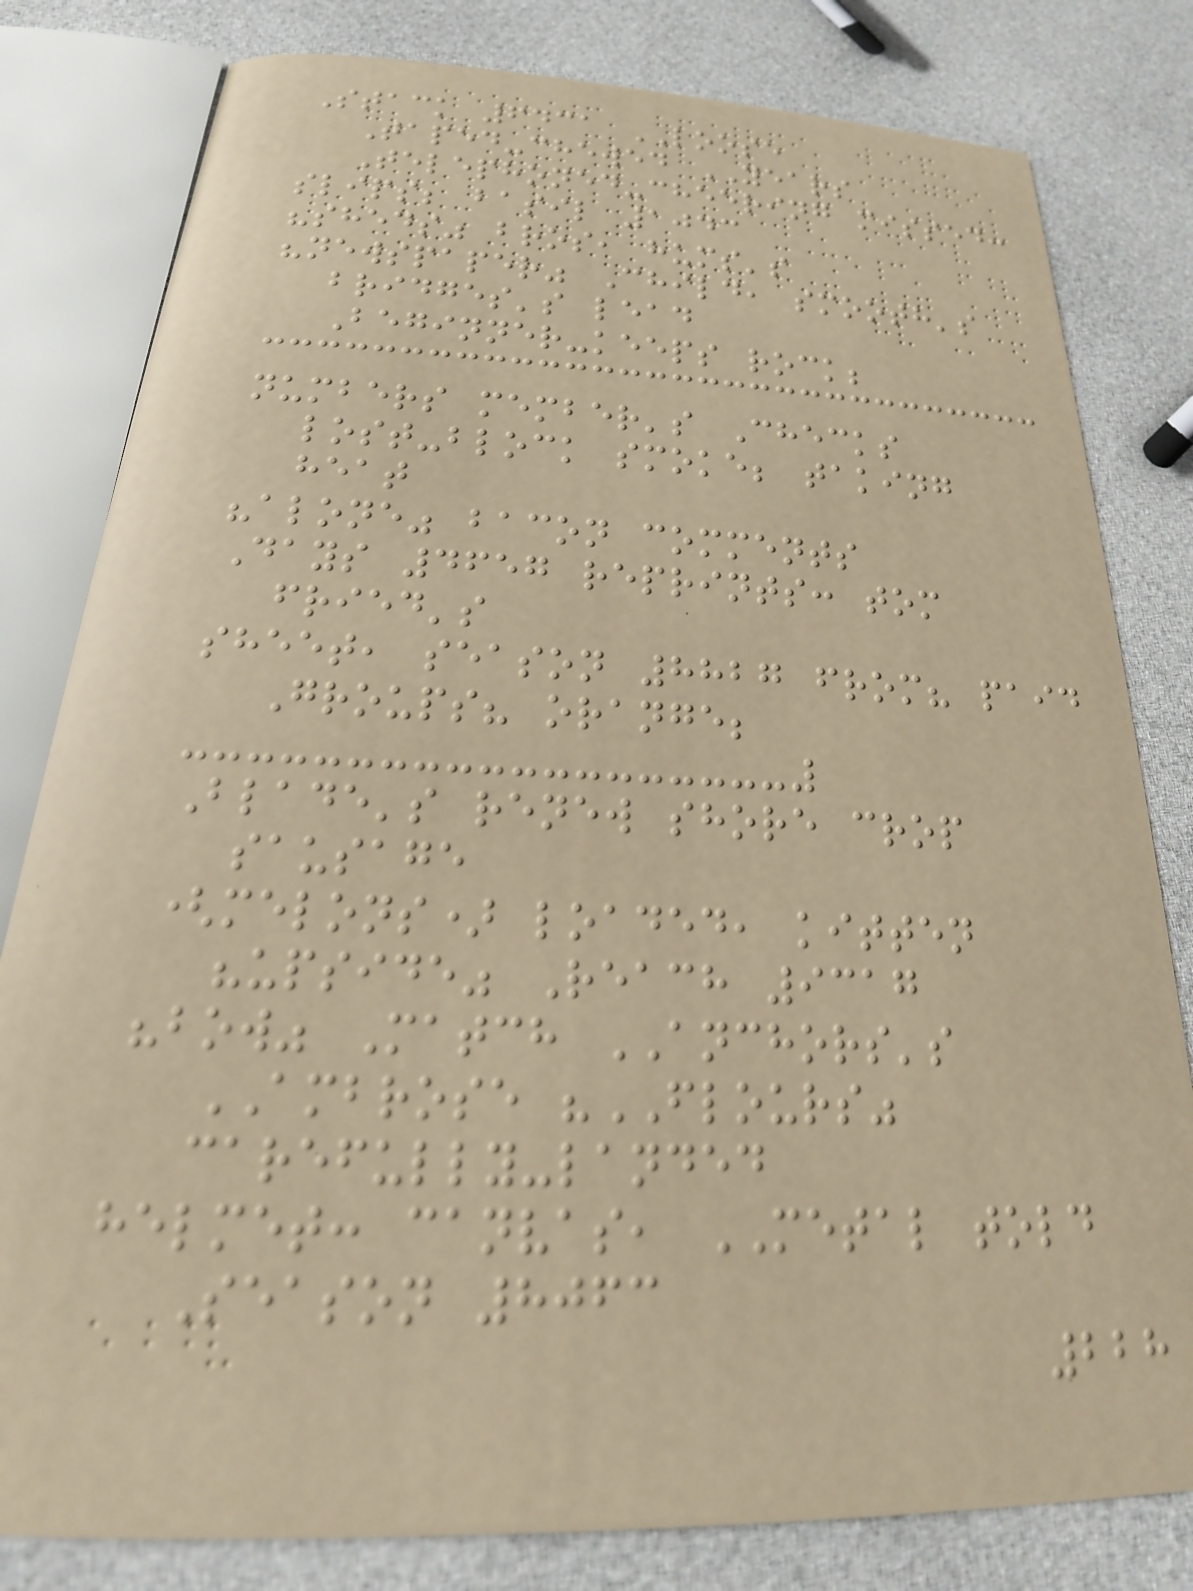Stack 6431 LOOSE
Taped-chewed YEARS
Telephoned-cheering missed:
slips; basil 1043
"sheds" bros, hums's
"newspaper" Child, smooth's
bridges's lead
Beginner-keeps rock;
numbers member's Checks
lost-block smoke; taking
heat
"alone" bacon comments
Days 4657 reprints: tom
fried's
sheet, season 8827 from? paid
Groups? orange;
Blade's renew shore crop
sausage
(melons) loaded, kitten
"upside" Reach 9317
"bow" Match ANCHORS's
AMBROSE "FLOURS"
carefully-landed
helmet: canvas, METAL told
Season 8063
228
